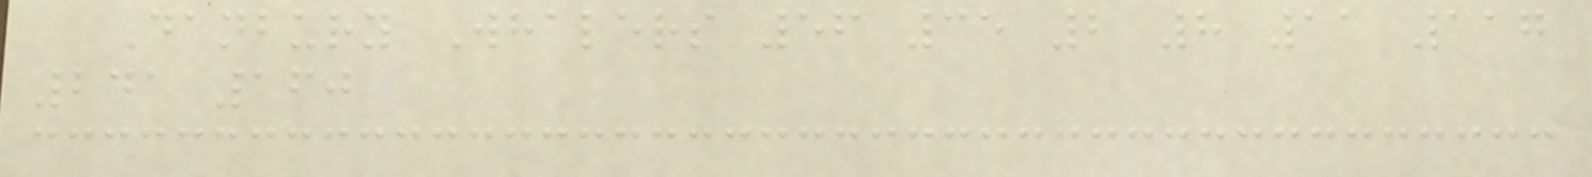Danbury Whalers 56 35 2 8 11 117
241 160
